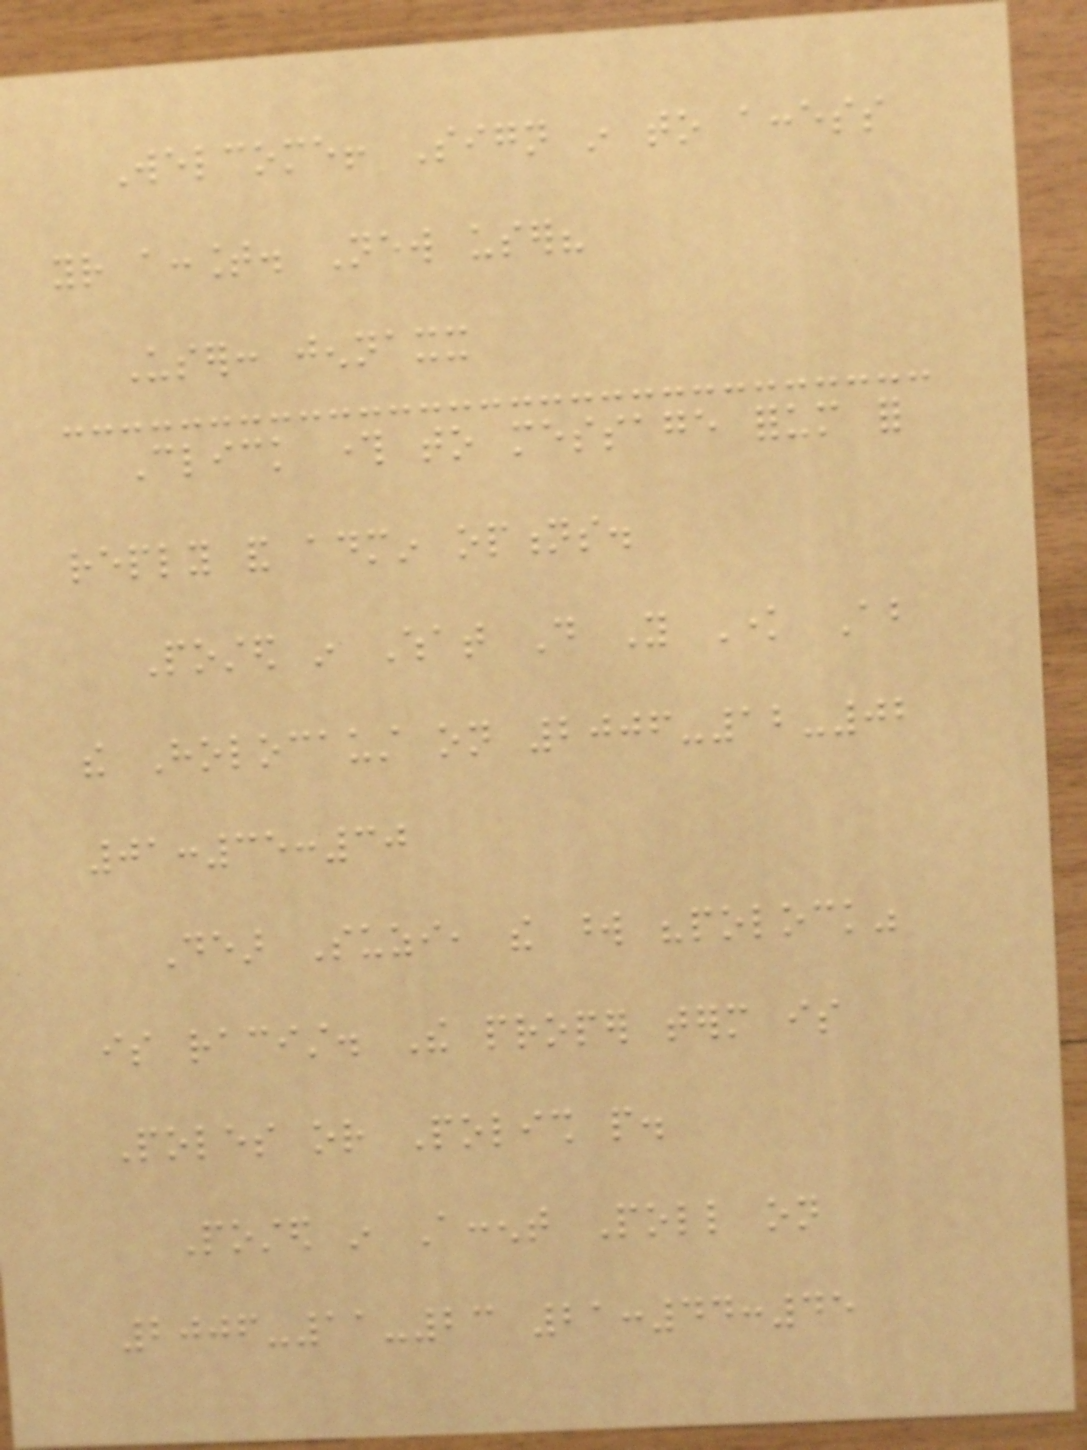Welcome! Sign in to access
your account. New user?
User: jennaxx
Click through to message forum for
reply and admin options.
Posted in What Do You Know About
the Holocaust on 2006-12-02
01:35:30
Dear Suzi, the word "polock"
is racist. The proper term is
Poles or Polish people.
Posted in Accent Poll on
2006-11-23 21:44:45
